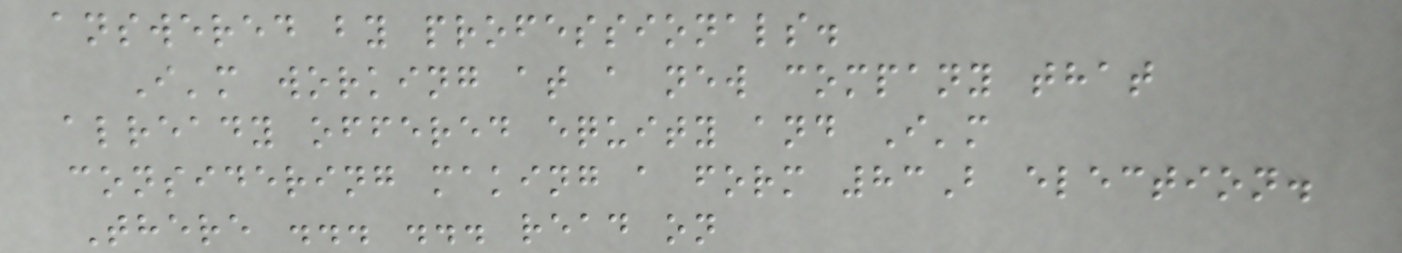answered by professionals.
I'm working at a new company that
already offered equity and I'm
considering making a form 83B election.
There ... ... read on
